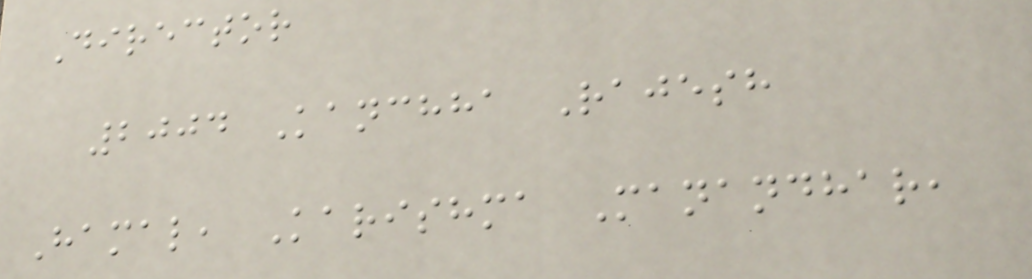Director
2004 Kanchha Rajesh
Hamal, Karishma Manandhar,
